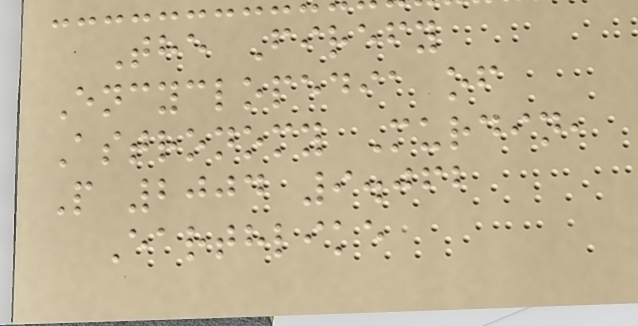The Firefy
Encyclopedia of
Astronomy Murdin,
P 2004 9.062
Earthlike
